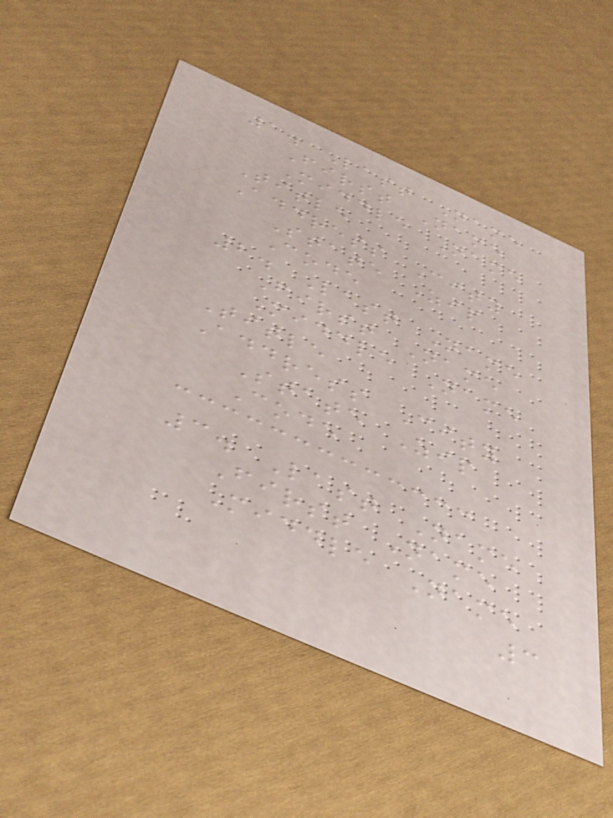1. Last Name
First Name
Middle Name
Title
Address City
State Zip
Code
2. Last Name
First Name
Middle Name
Title
Address City
State Zip
Code
3. Last Name
First Name
Middle Name
3
